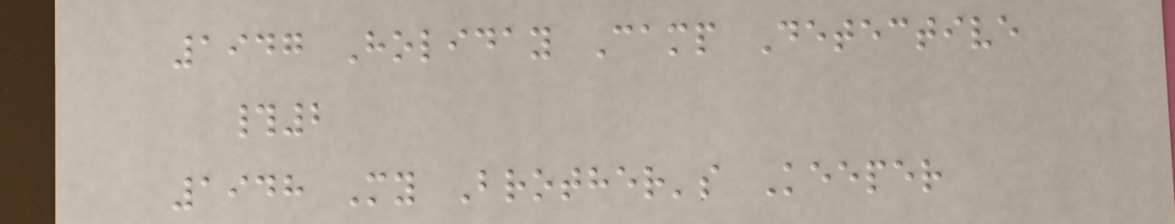1947 Holiday Camp Detective
#2
1948 My Brother's Keeper
